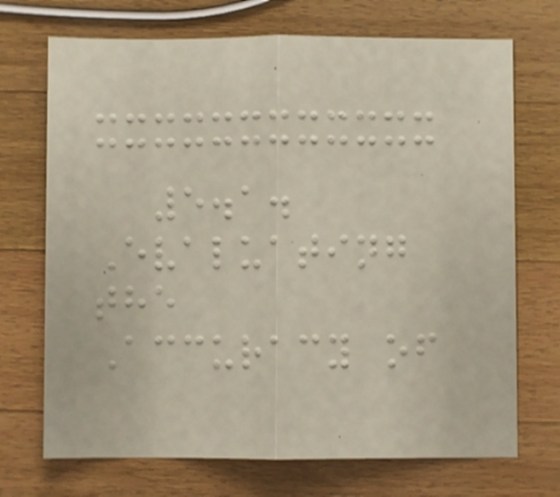5.1.
Evaluating
the
Accuracy of
